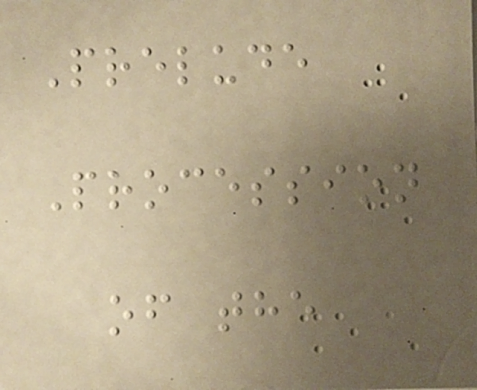Prelude
Procession
of the
